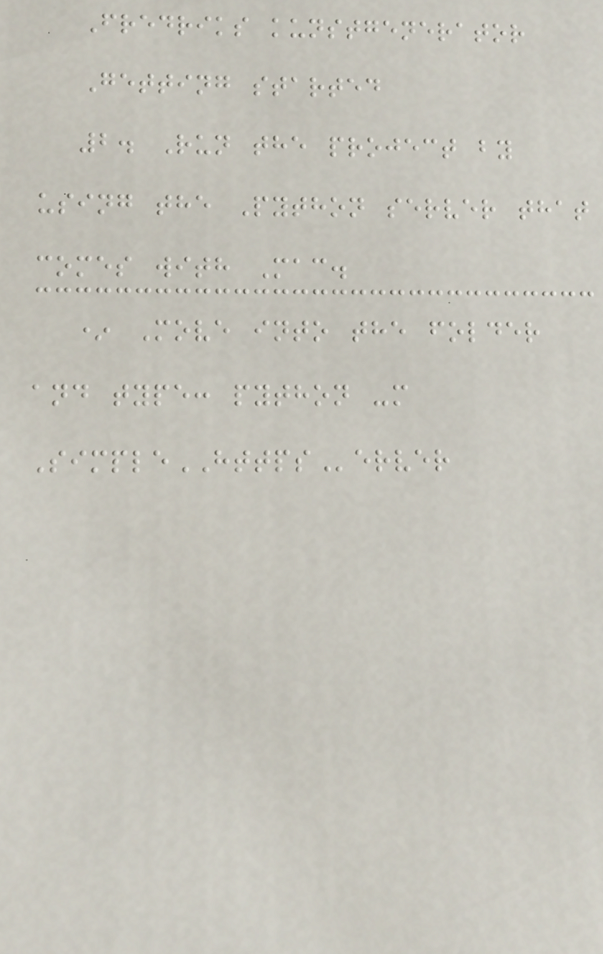Fredriks kunstgenerator
Getting started
2. Run the project by
using the Python server that
comes with Mac.
* Move into the folder
and type: python -m
SimpleHTTPServer
